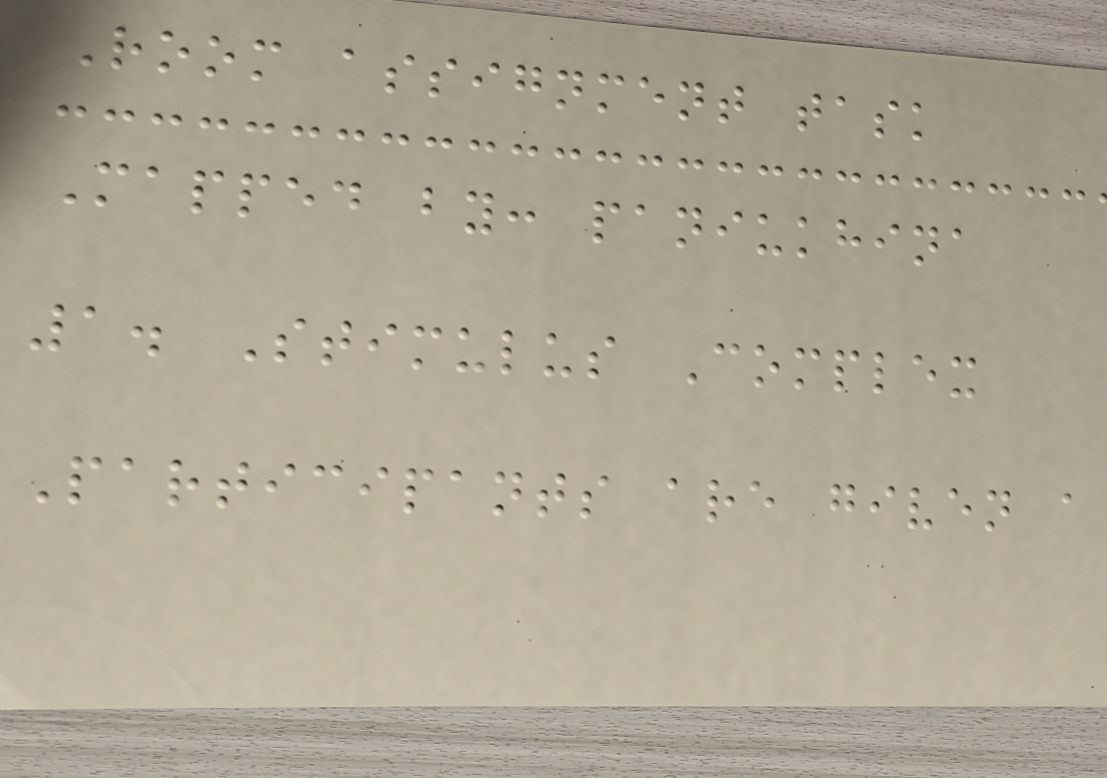Room assignment task
Mapped by: paniukhina
1. Stimulus Complex
Participants are given a
